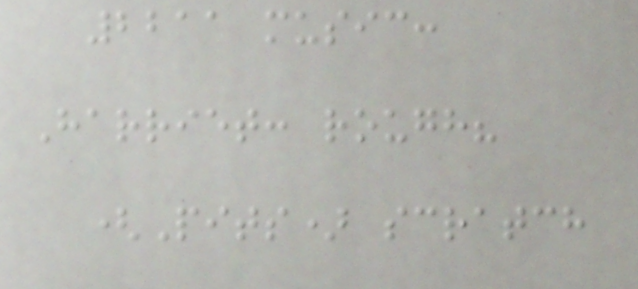2211 music:
Harriet: rough?
(Pits) scratch
